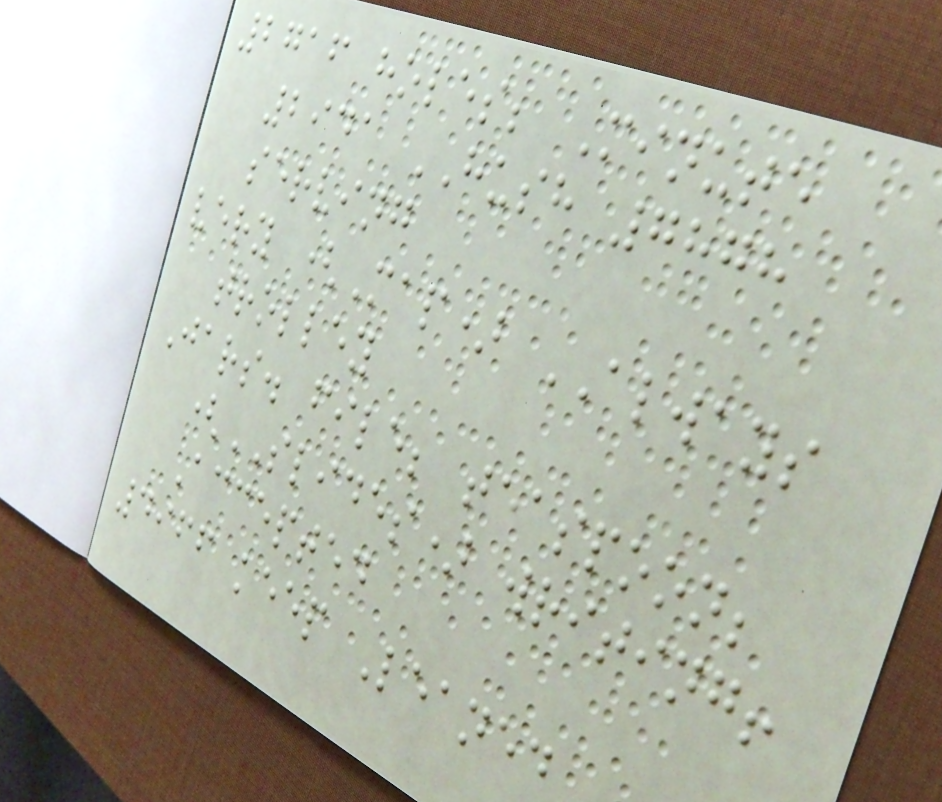2716 holes; Minute
2941 HUSH 7878
serving
very (Map) ALWAYS
trolley
Jars. file; teaspoon;
(SLIDES) writing!
Accepted
4966 keep Leaned
